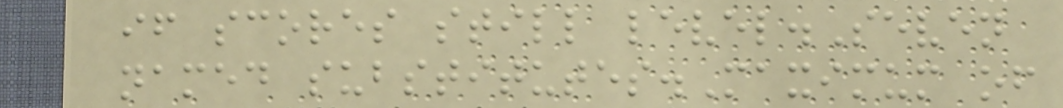if scores still level.Seven
named substitutes.Maximum of
